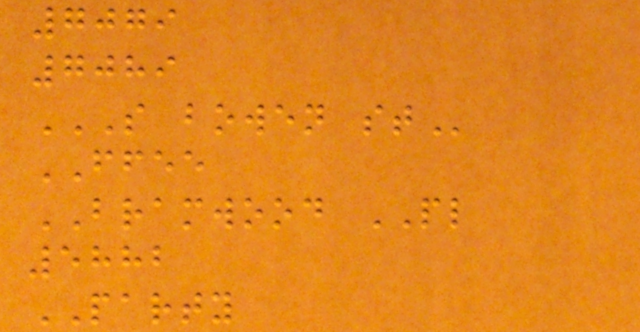7079
7089
S BOWEN ST
FFEE
BRAMWOOD PL
5882
PARTY
